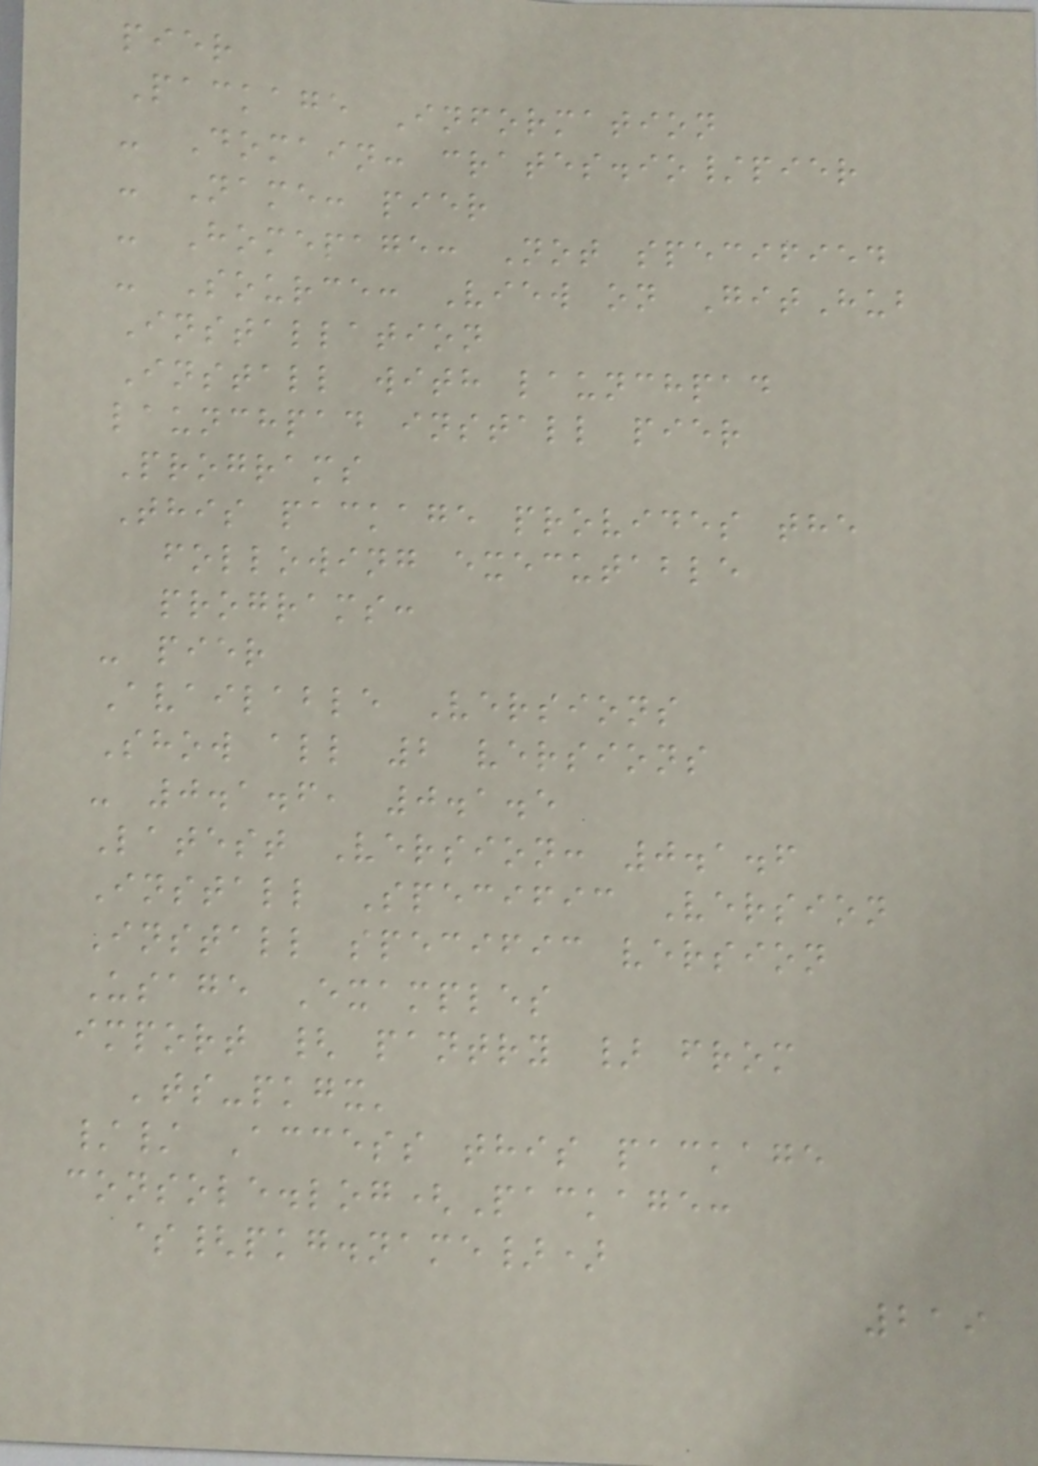pier
Package Information
- Domain: crates.io/pier
- Name: pier
- Homepage: Not specified
- Source: View on GitHub
Installation
Install with launchpad
launchpad install pier
Programs
This package provides the
following executable
programs:
- pier
Available Versions
Show all 2 versions
- 0.1.6, 0.1.5
Latest Version: 0.1.6
Install Specific Version
Install specific version
Usage Examples
import { pantry } from
'ts-pkgx'
// Access this package
console.log(Package:
${pkg.name})
219
